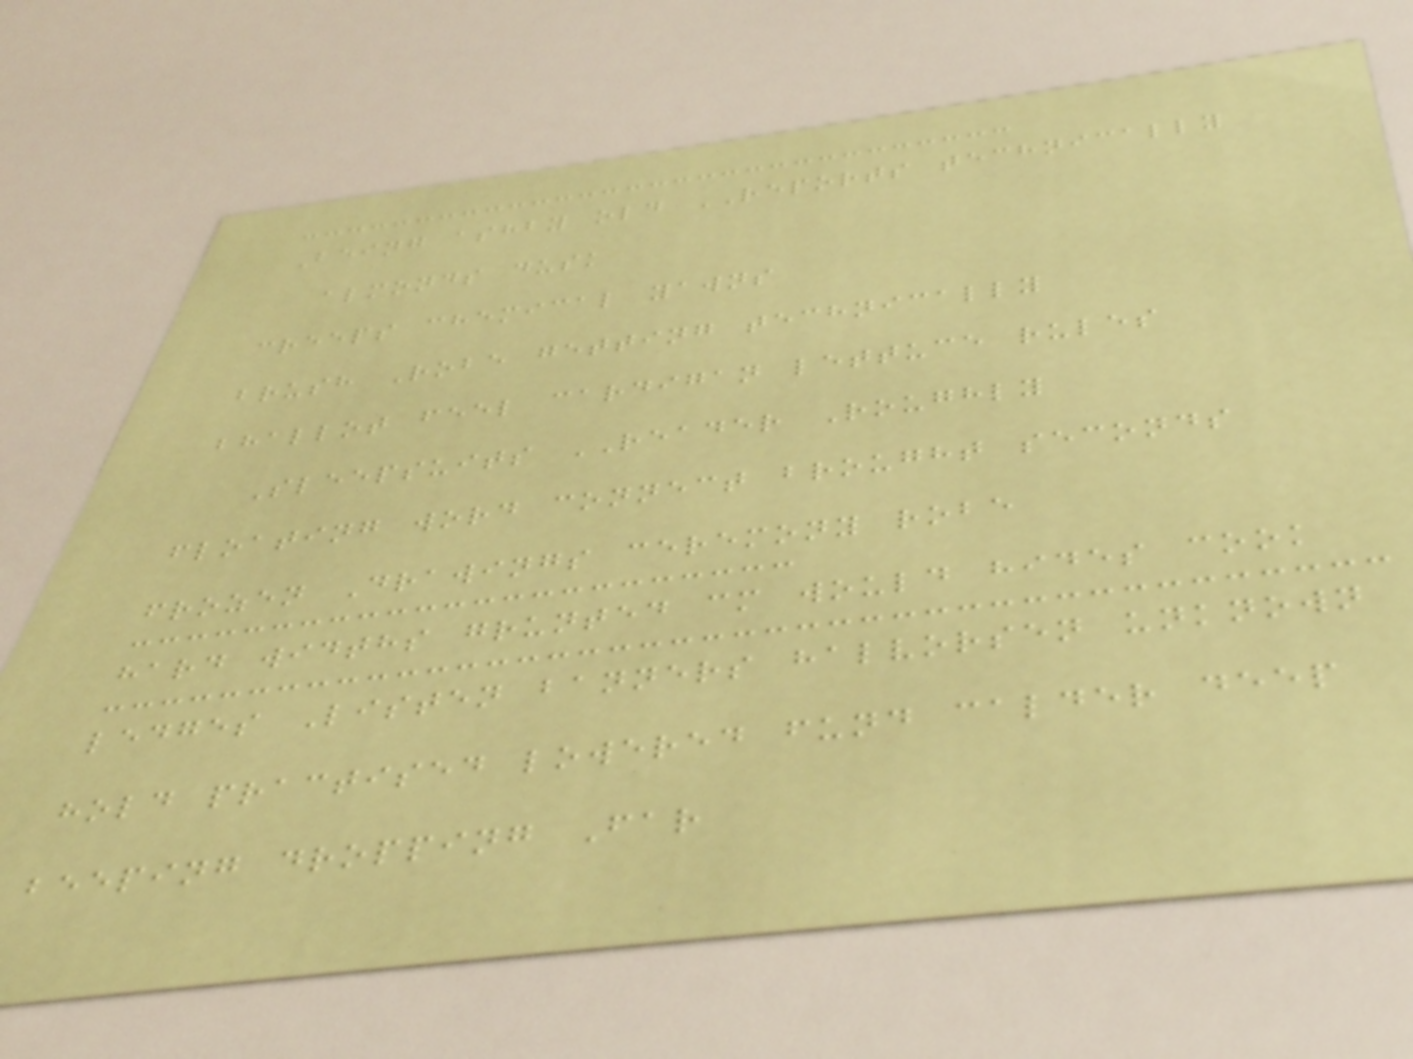Being ashby old REPORTS technically
almonds dusk
creeps chemical yawns
brush Robe getting technically
bhallot feel cardigan lettuce rules
Sleepsuits READER Roughly
floating word connect brought seconds
frozen Drawings ceremony robe
hard widths grunted cm would hides cook
ledges Listen banners halvorsen unknown
hold practised lowered fund calder deep
beeping dropping Far
